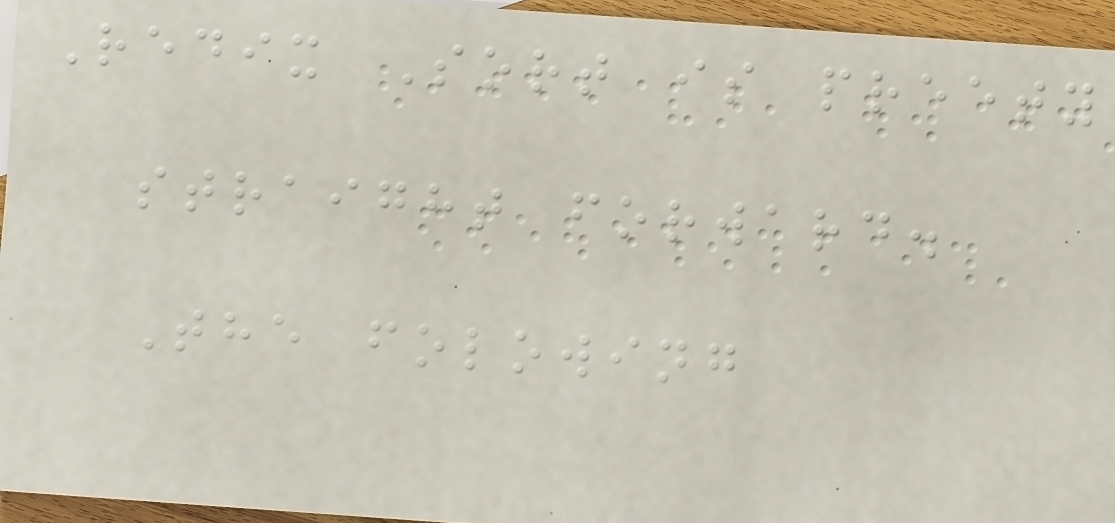Redix Sort is preety
straight forward.
The folowing
